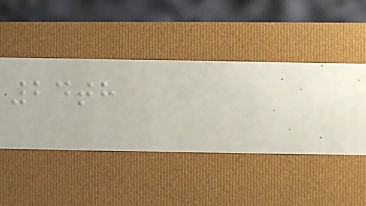24th
